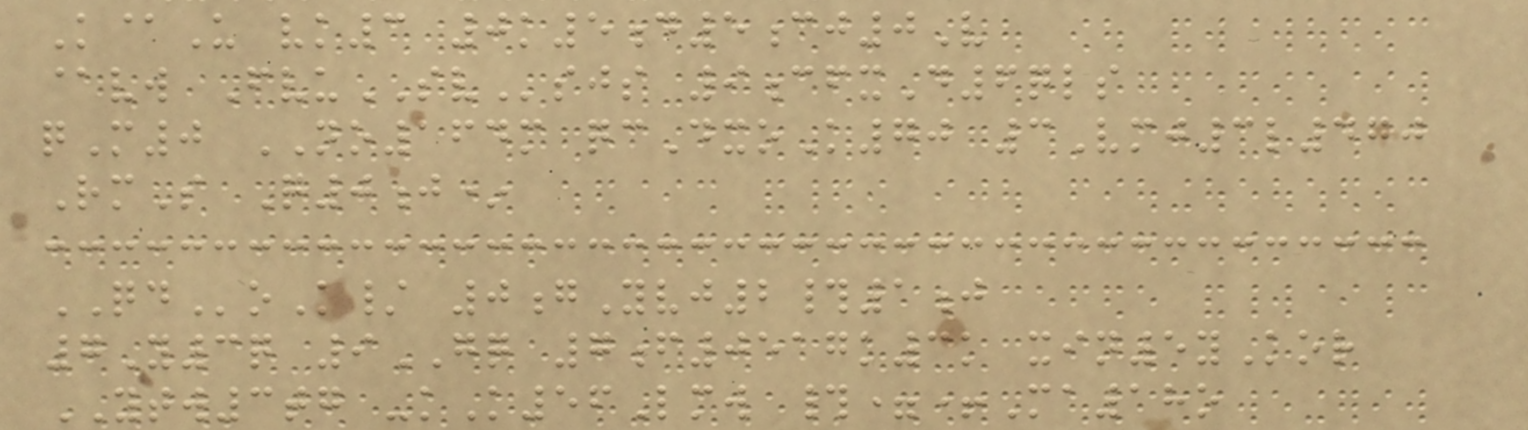K@U vk3 0k5d5cj0V
@vw FvuSVsjs 9cfxD6qls
qM0 NO164m qcDxoK70 3Vmj3l470
RmS Q0j*
QDoK/ 0gYvj2#1j
7Y3q 9GQ 7f0517k3k xin5yKor
YTW3tg -kK56Lmw #=+Ma18o
